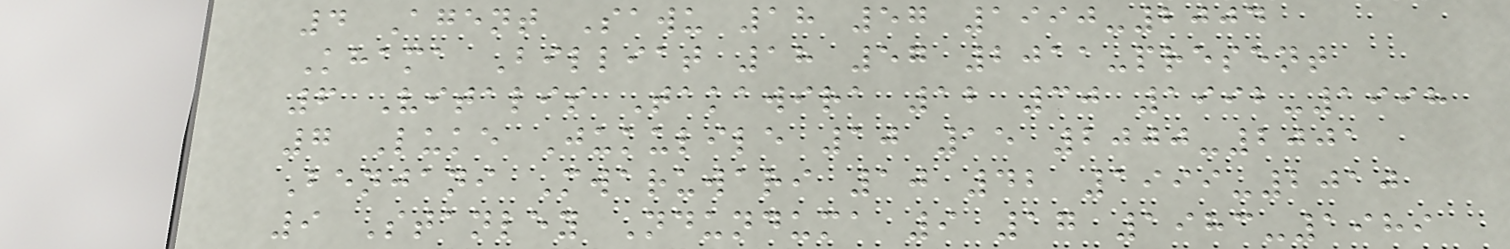4 Agent Sawu 18 57 1990-2004
Khama Billiat 18 57 2011-present
6 Vitalis Takawira 12 30 1992-1998
7 Luke Jukulile 10 15 2000-2001
Benjani Mwaruwari 10 42 1999-2010
9 Stanley Ndunduma 9 17 1983-1989
